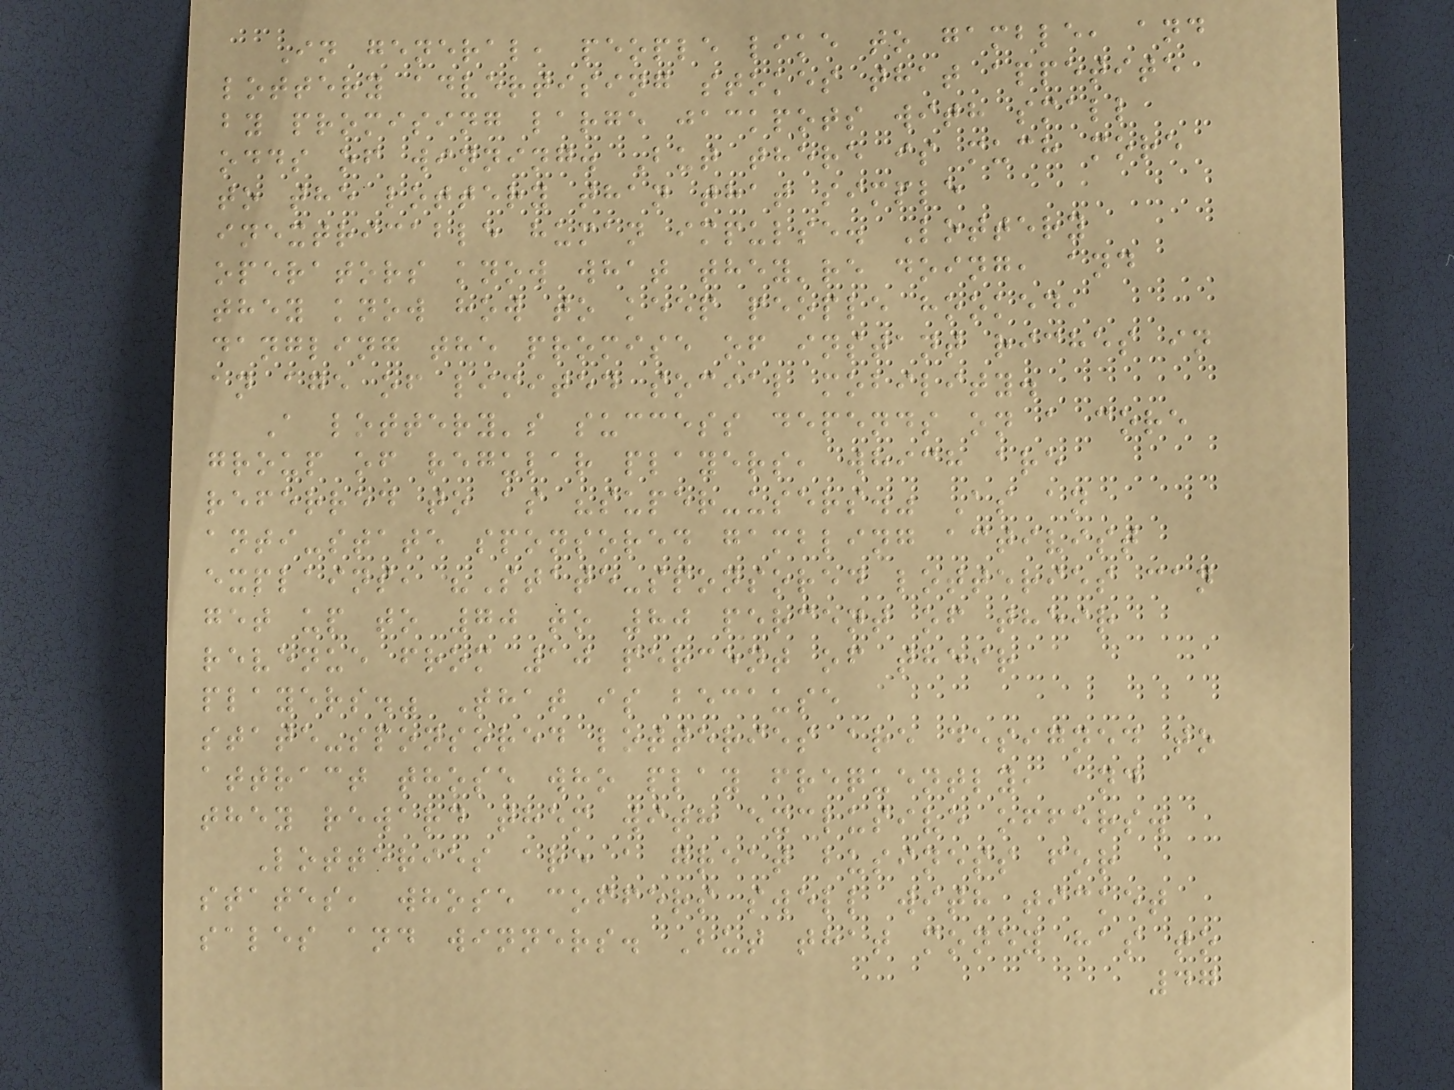In general, people like to gamble, and
lottery advertising stokes that appetite
by promising large jackpots with small
odds of winning. But there is much more
to the lottery than that simple
inextricable human impulse. Lottery
operators know what they're doing, and
they know how to keep people hooked,
dangling the promise of instant riches in
an age of limited social mobility.
A lottery's success depends on a core
group of regular players, which are
referred to as "super-users." As an
anti-state sponsored gambling activist
explains, "State-sponsored lotteries can
get up to 70 to 80 percent of their
revenue from 10 percent of their
players." That is because
state-sponsored lotteries are designed to
attract those who play frequently, and
they reward them with exclusive offers.
Lotteries are a great business for
states, whose coffers swell with ticket
sales and winners. But that money has to
47
